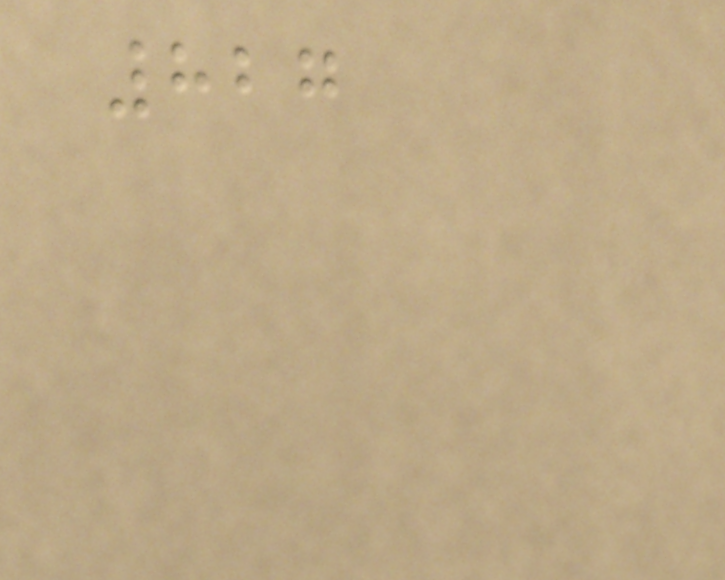827
